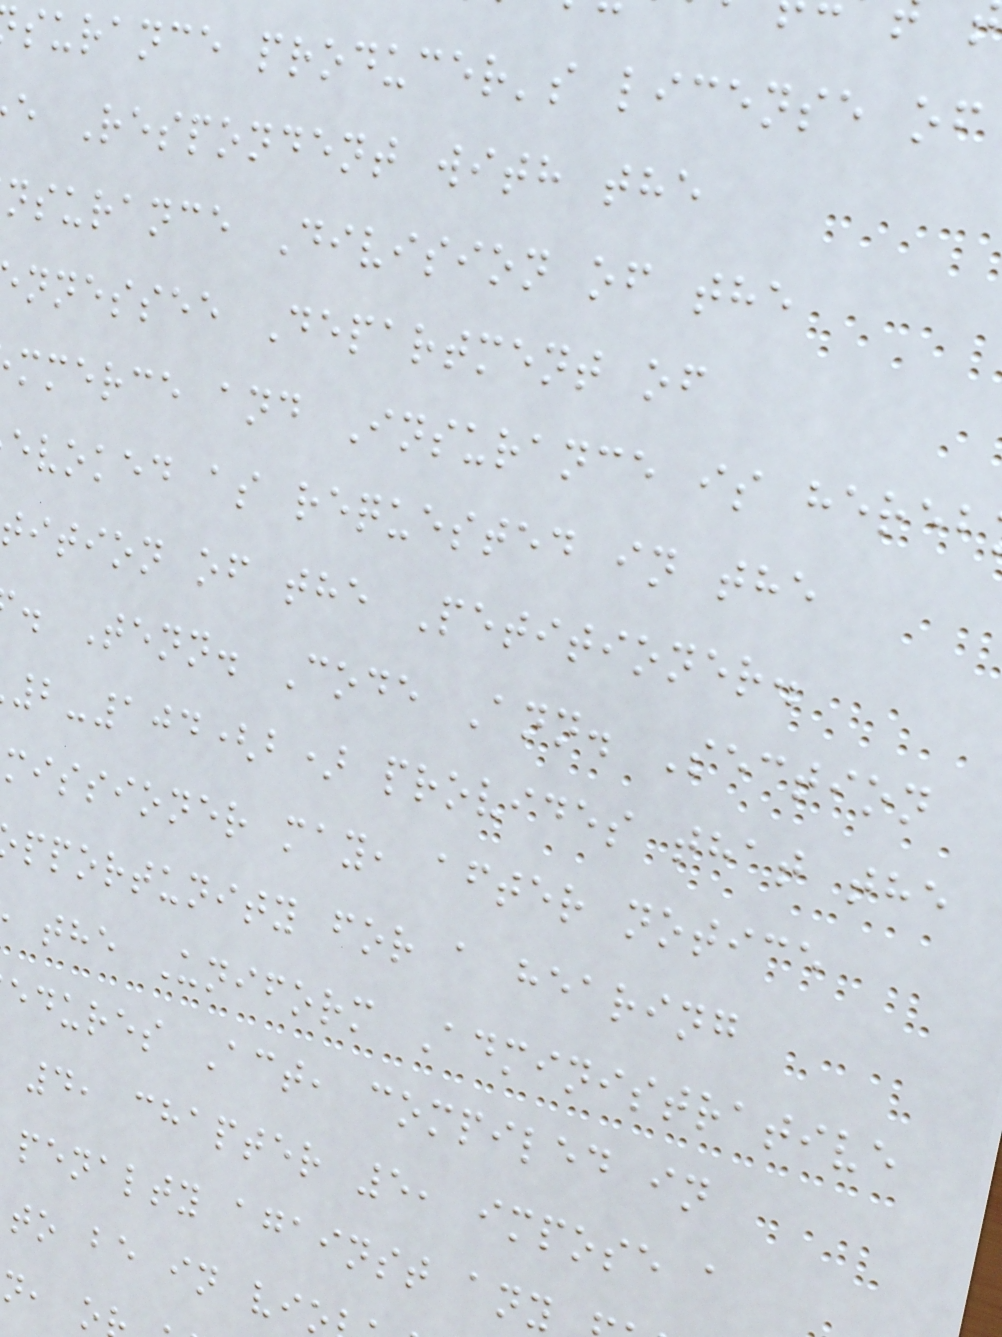surance producer's license of
e Respondent with the
nsurance Division of the
nnessee Department of
mmerce and Insurance is hereb
evoked as requested in the
tition of the Petitioner.
. Tenn. Code Ann. Section
2-104(b) provides that the
missioner may, after notice
pportunity for a hearing
the Uniform Administrative
edures Act, compiled in
4, chapter 5, impose a
penalty against any
to be in vi
